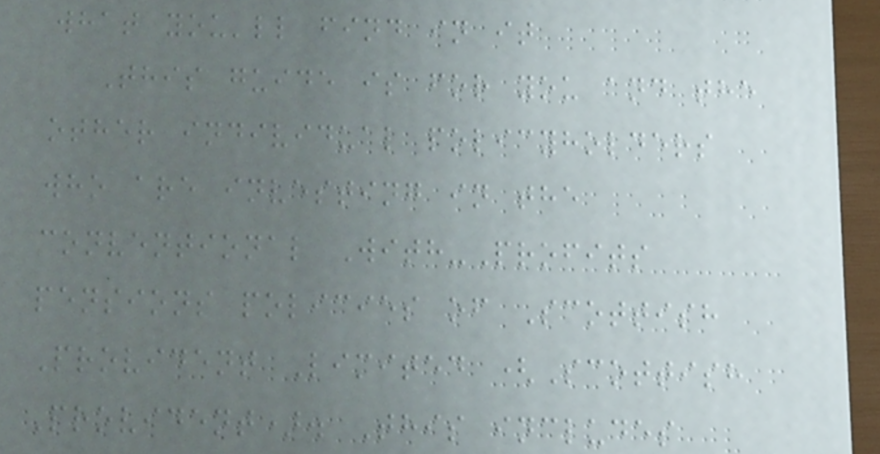what you'll find in it
This guide is for you and the
other individual policyholders
who are investing in the
conventional With-Profits
pensions policies of Scottish
Provident Limited (Scottish
Provident). This includes
